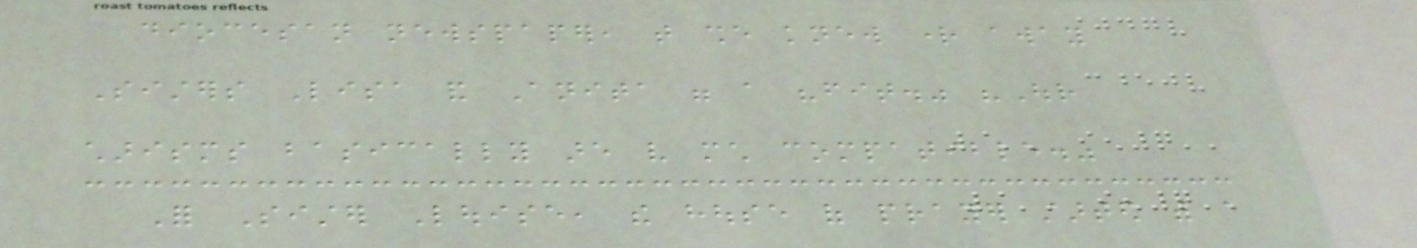diocesan newspaper, that she knew right away
Sisters Lisa and Anita were a "fit." "Our
charisms basically are very much compatible."
For Sister Louise, the house of prayer started with a
